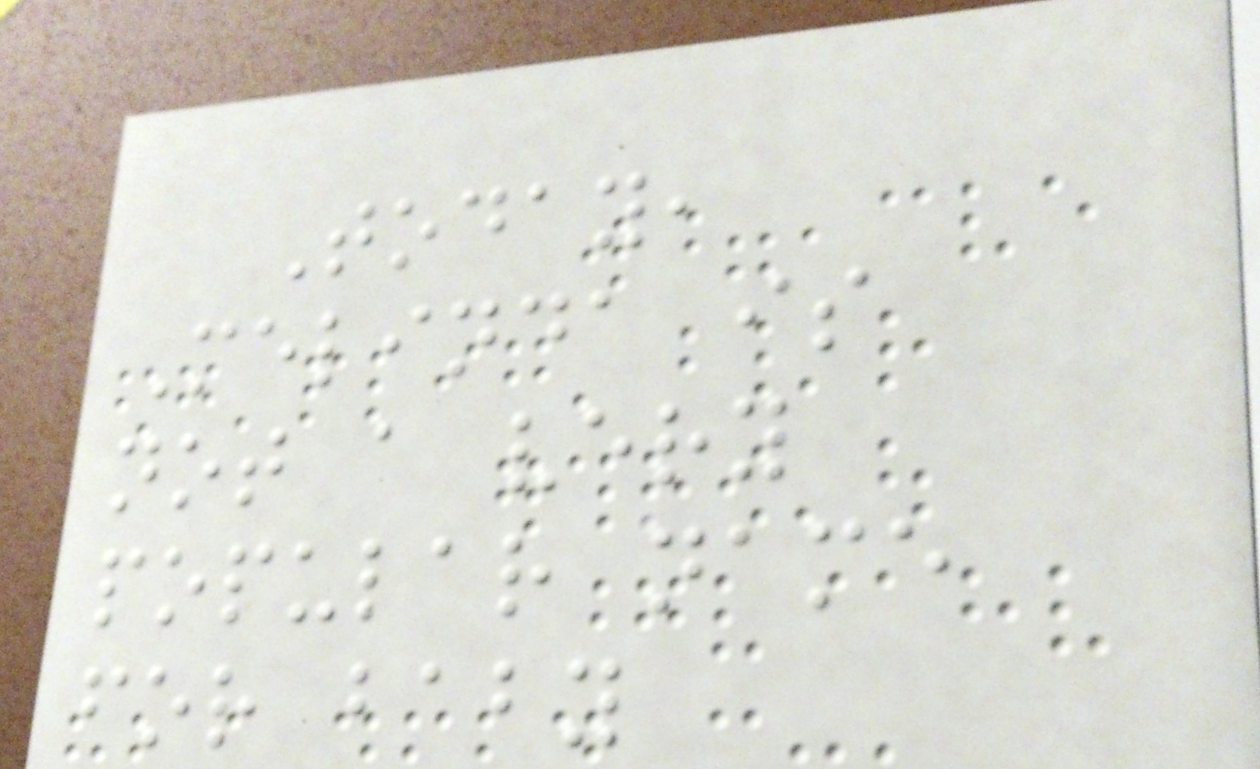Today,
Melinda is
not a very
popular name
for baby
